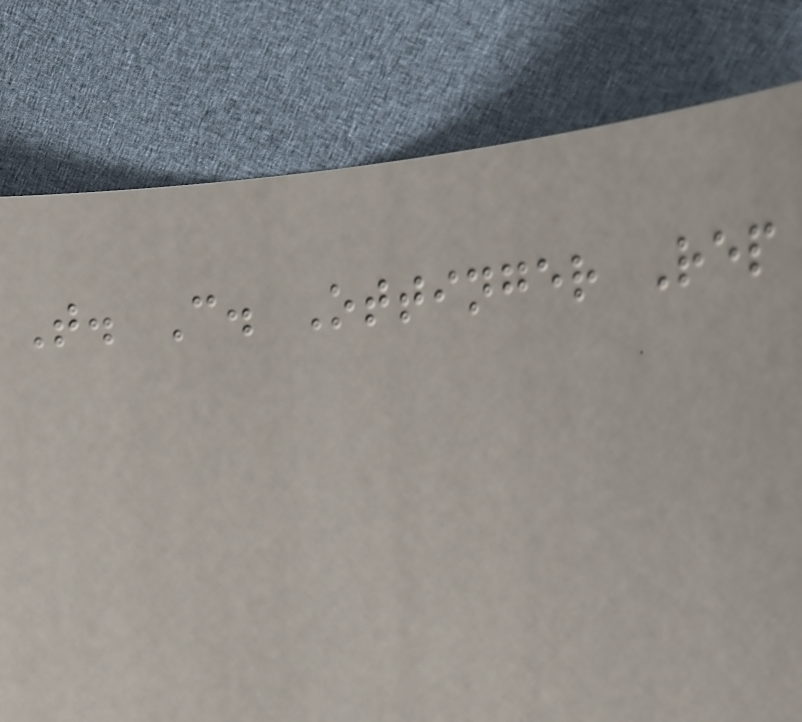T. C. Ottinger Rep
